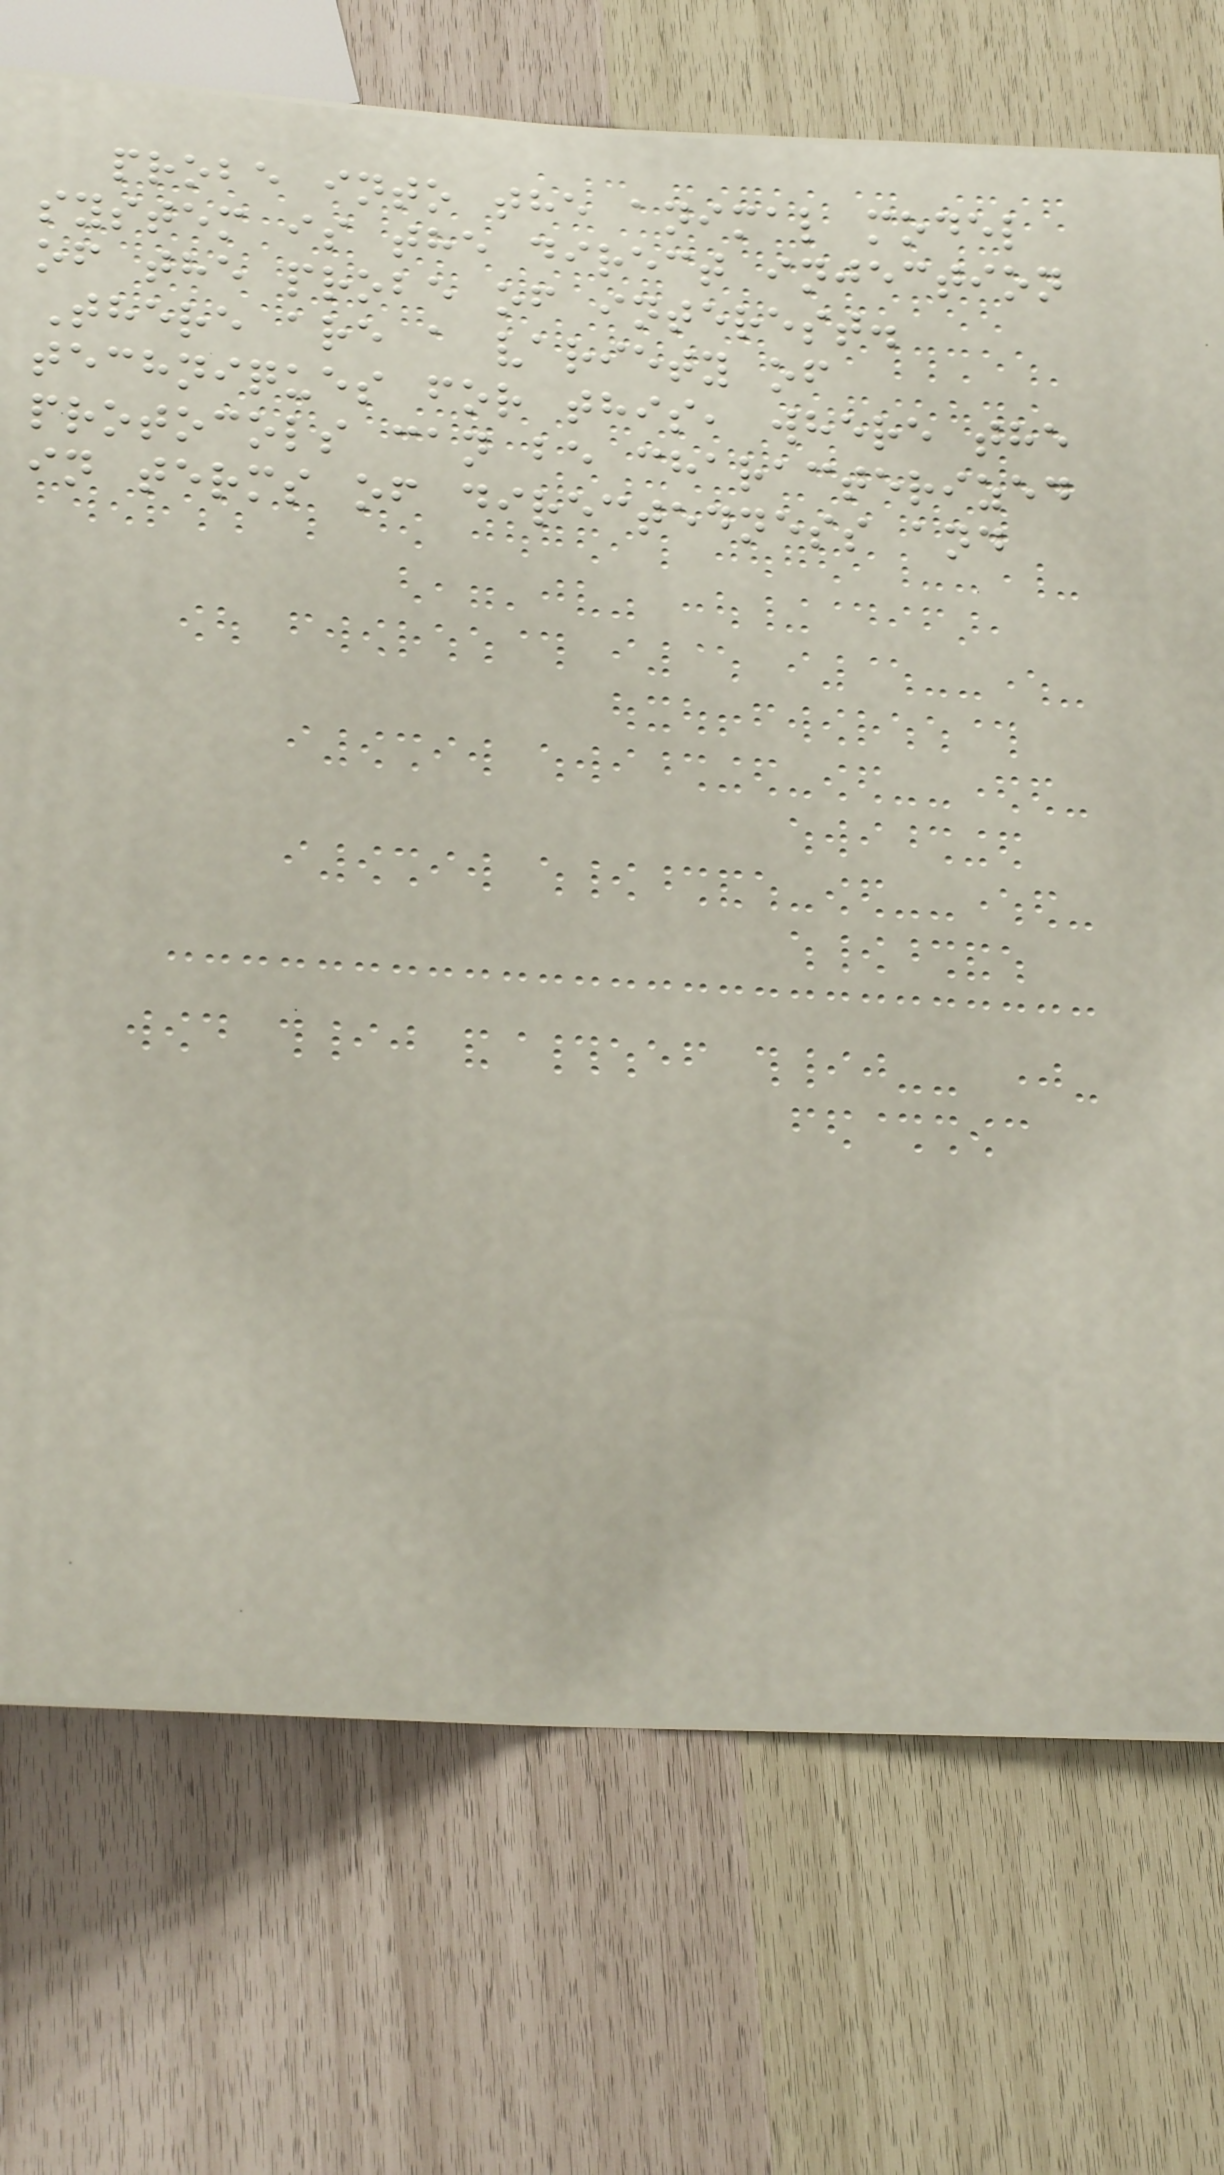probe into the animal model
system is the direct injection
of the probe of interest.
There are a variety of
techniques for this, where the
protocols can be characterized
in terms of directedness and
